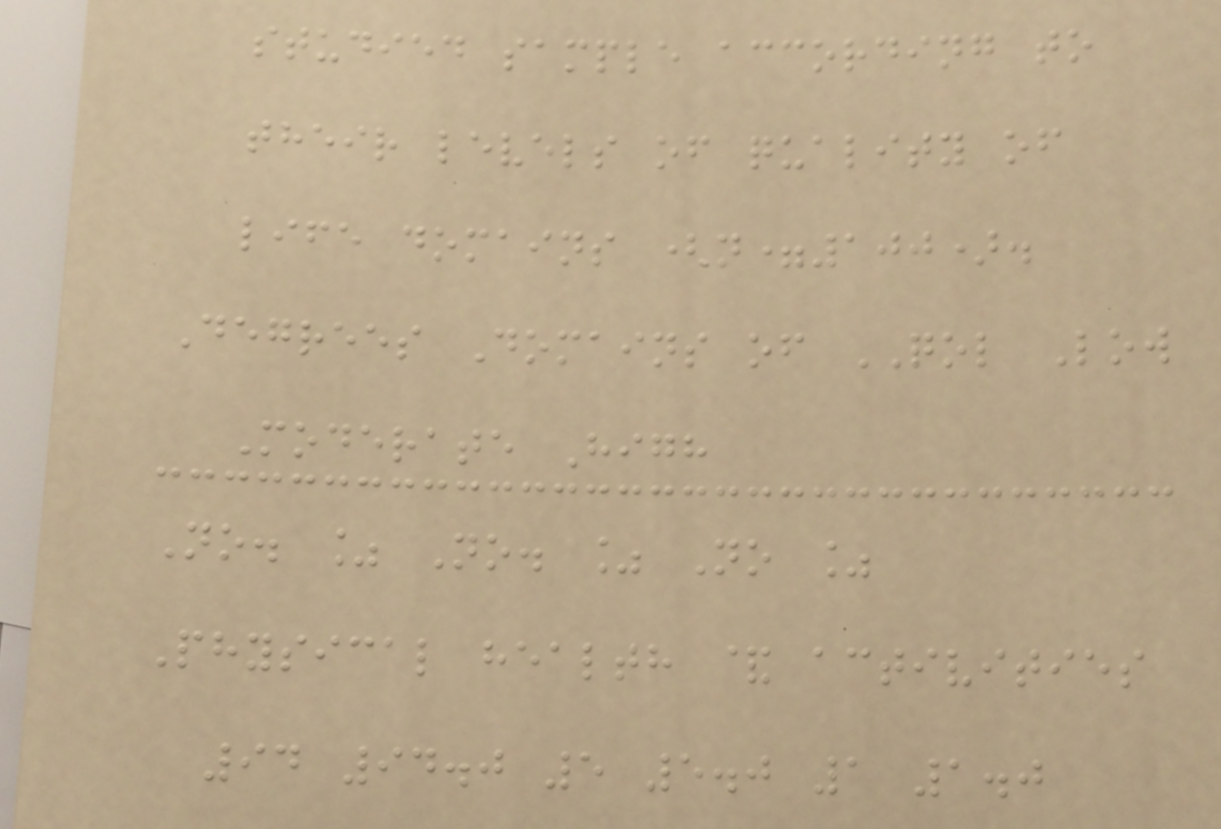studied sample according to
their levels of quality of
life domains (n=100).
Degrees Domains of QOL Low
Moderate High
No. % No. % No %
Physical health & activities
94 94.0 5 5.0 1 1.0
